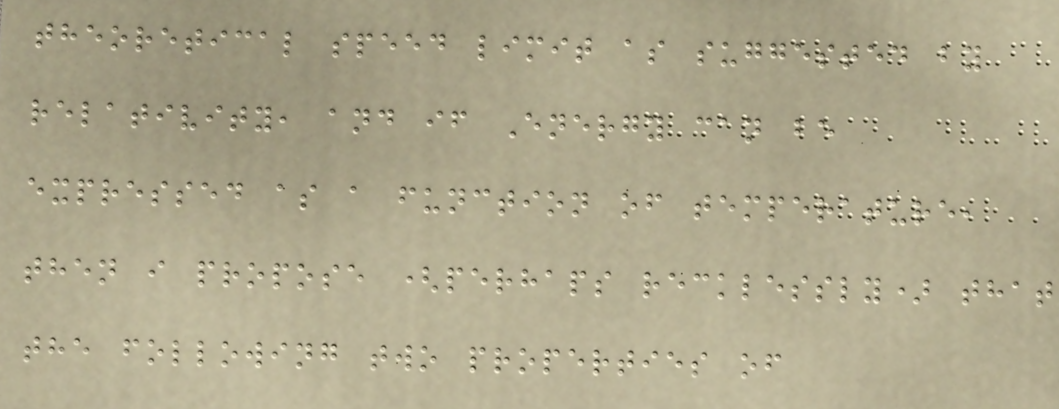theoretical speed limit as suggested by
relativity, and if Energy can be
expressed as a function of temperature,
then i propose (perhaps recklessly) that
the following two properties of
